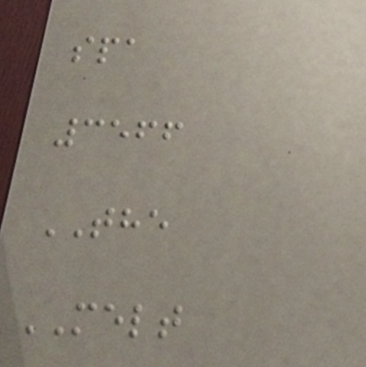spa
3566
THE
MELT
